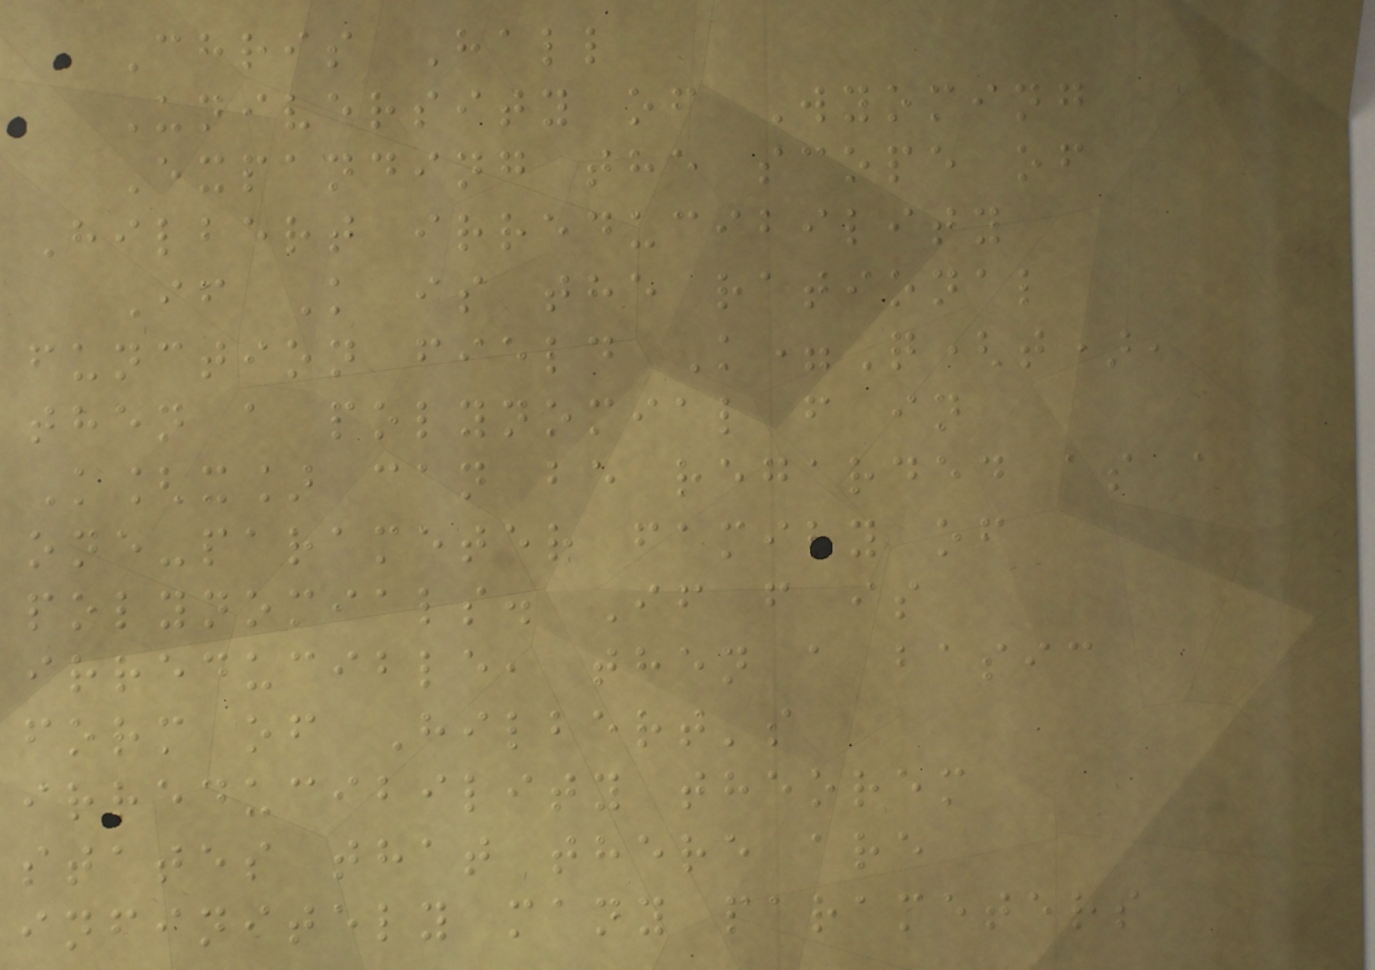Chris Hall
University of Wyoming
Expanding the scope of
Hilbert irreducibility
If K is the rational
function field K=Q(t),
then a polynomial f in
K[x] can be regarded as a
one-parameter family of
polynomials. If f is
irreducible, then a basic
form of Hilbert's
irreducibility theorem
states that there are
infinitely many parameters
